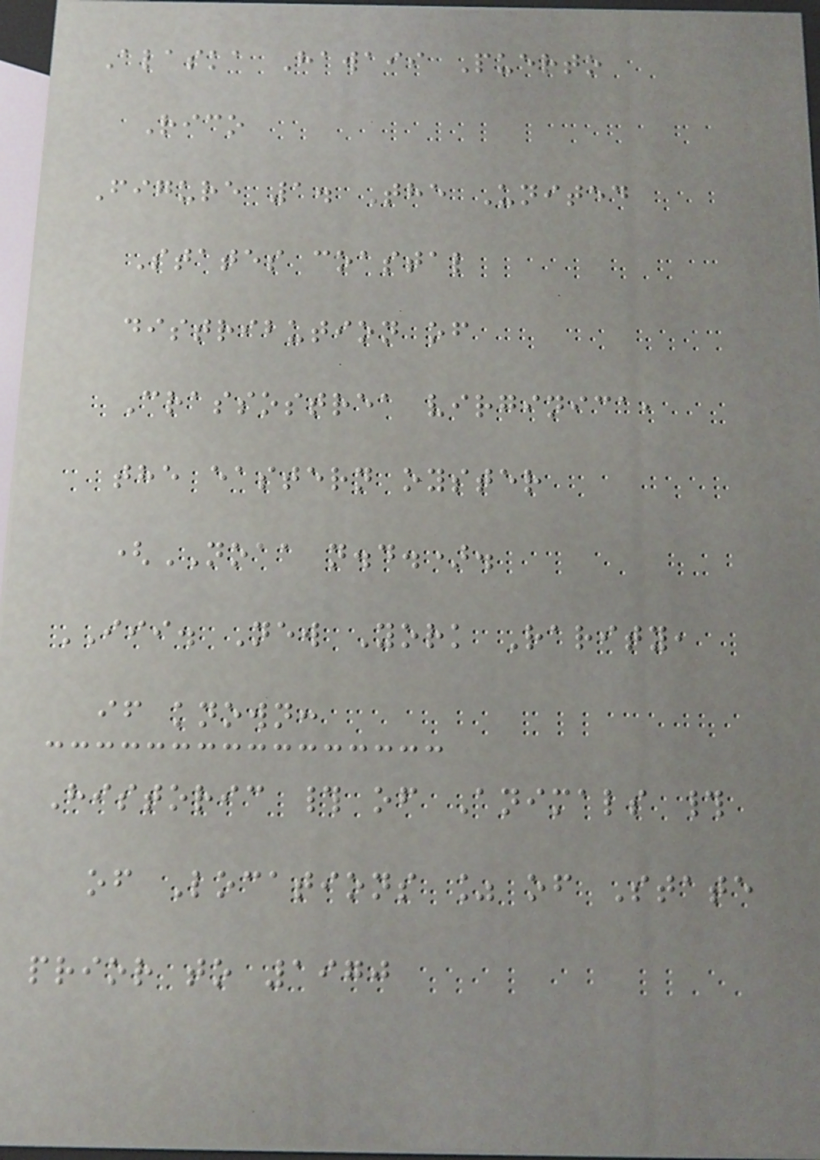Alaska Hawaii Puerto
Rico
Figure 1. The United
States coastal
distribution of
Crassostrea virginica,
the eastern oyster
(NOAA n.d.).
III. New York Rarity,
if known:
Historic # of Animals #
of Locations % of State
prior to 1970
